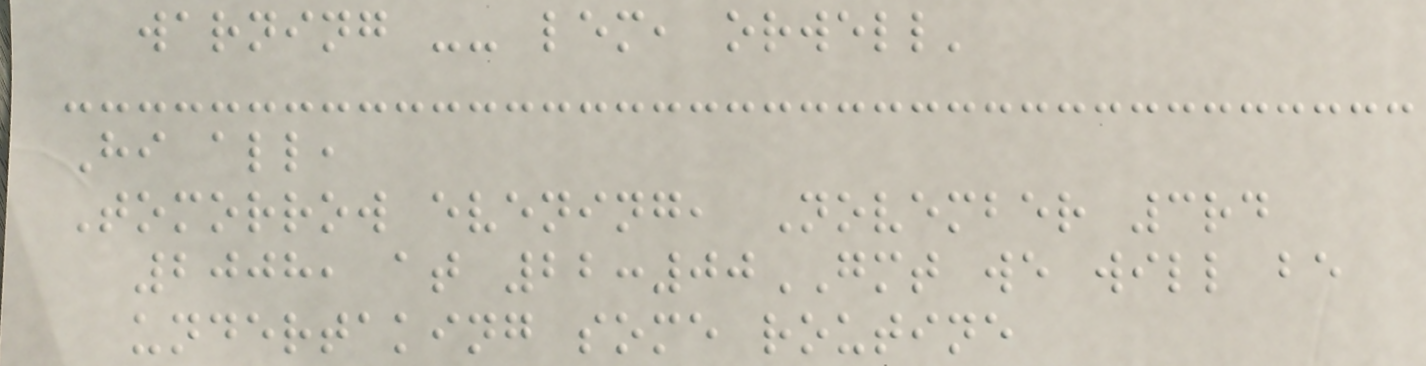warning -- lem, orwell'
Hi all,
Tomorrow evening, November 3rd
2008, at 22:00GMT we will be
undertaking some routine
